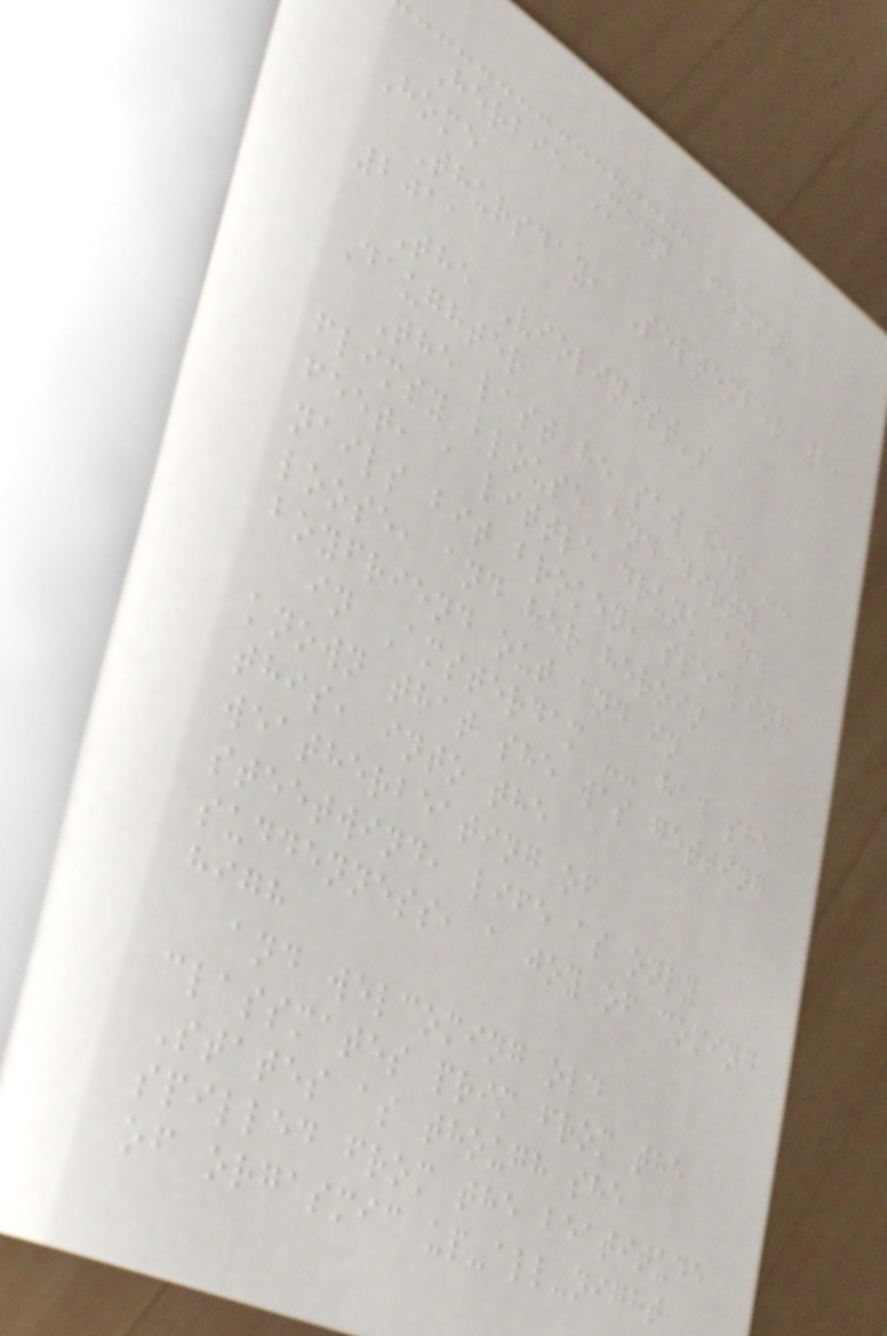Herbie Mann Comin'
Home
Thursday, September 8,
2011
The Violinist's
Daughter
The last he saw her --
flimsy blouse and dirty
feet, a little drunk and
nails bit broken, speaking
loose, and her heroin
boyfriend out and in
in Amsterdam -- had she
known that she was getting
this, into the
weatherbeating of
steetwind, life as only
suddenness, a joy of coming
high
and welcoming old
classmates prim from the
States as though she
spilled from the beatitude
of orgasmic up-all-night
